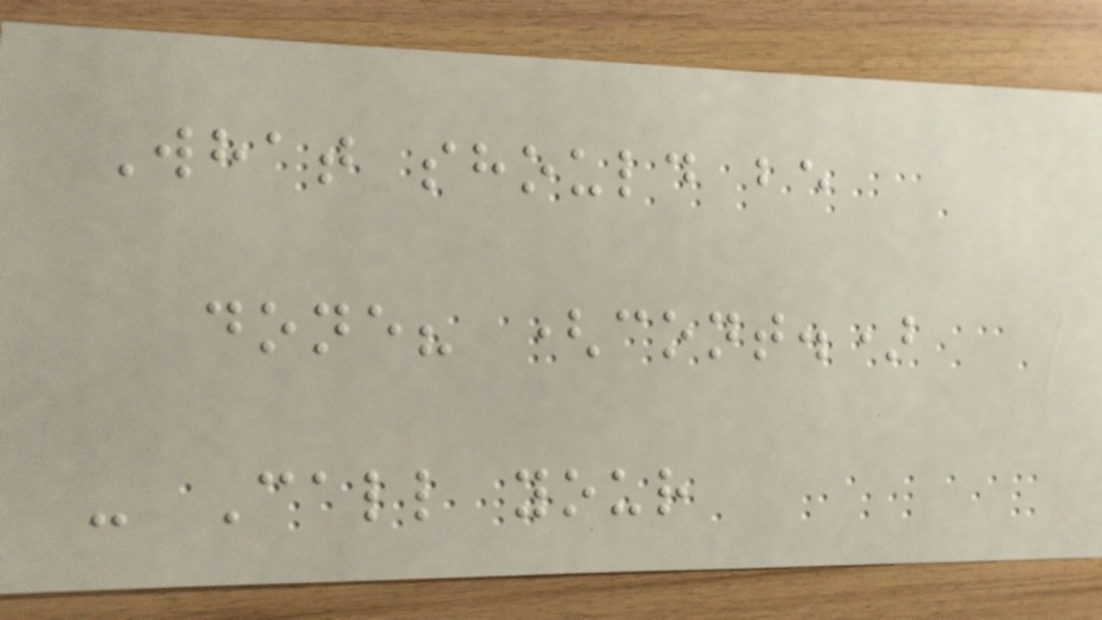What should be
done? (cont.)
- Call your
